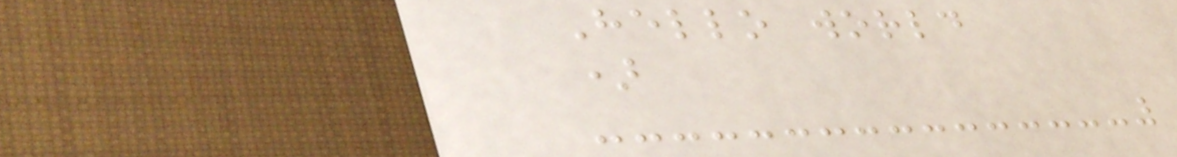Hello world
)
